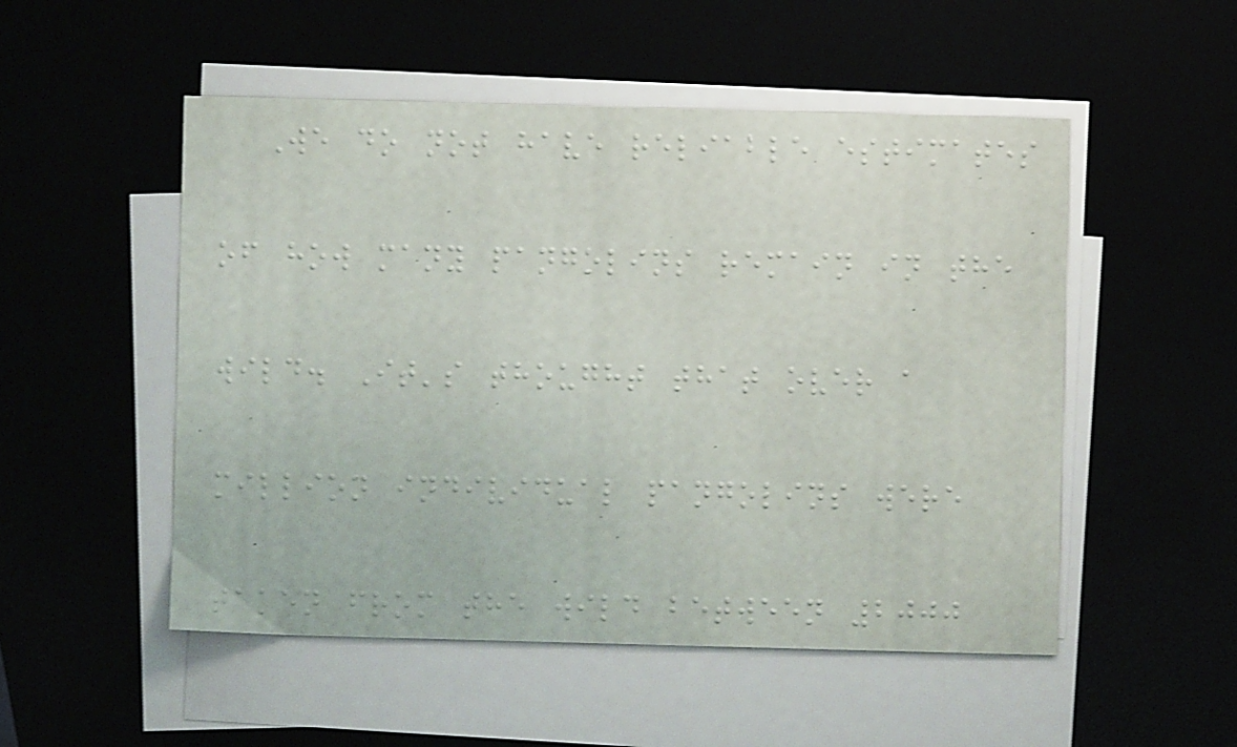We do not have reliable estimates
of how many pangolins remain in the
wild. It's thought that over a
million individual pangolins were
taken from the wild between 2000
